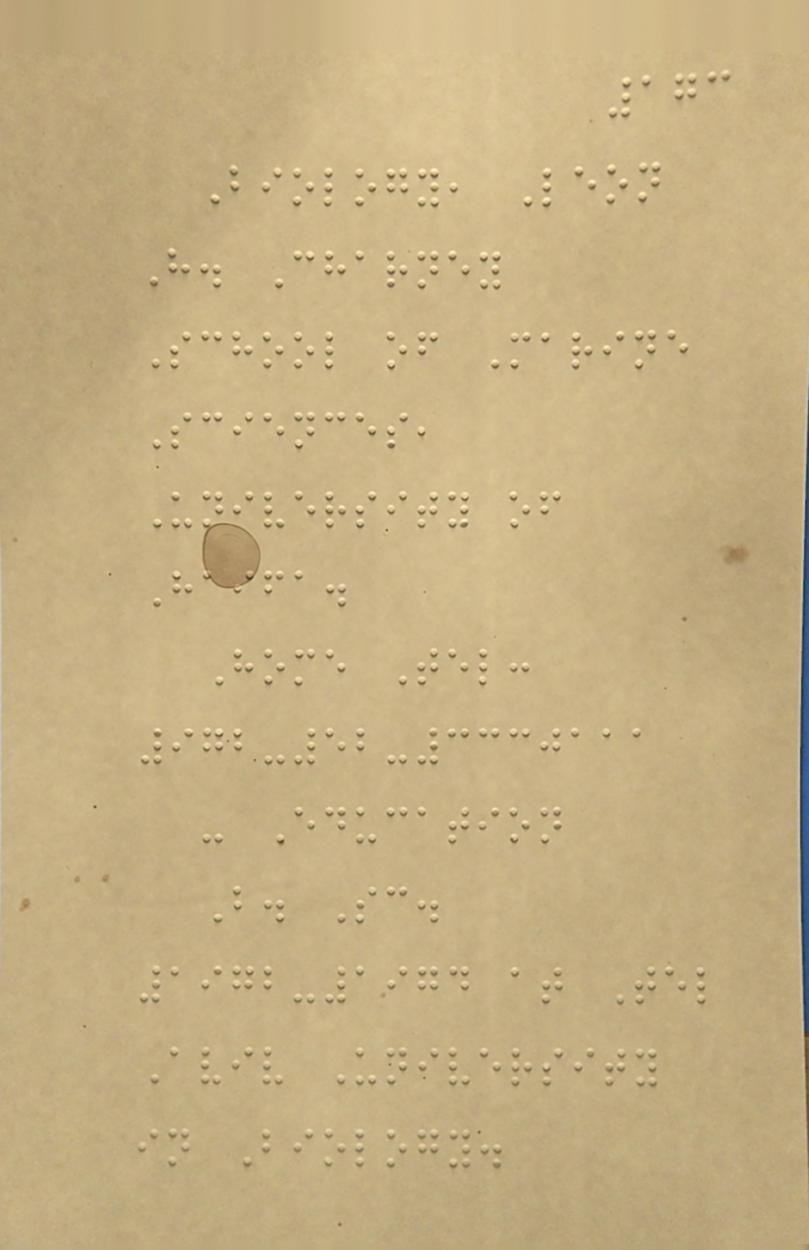173
Biology, Leon
H. Charney
School of Marine
Sciences,
University of
Haifa.
Home Tel:
972-52-3330111
- Education
B. Sc.
1972-1974 at Tel
Aviv University
in Biology.
